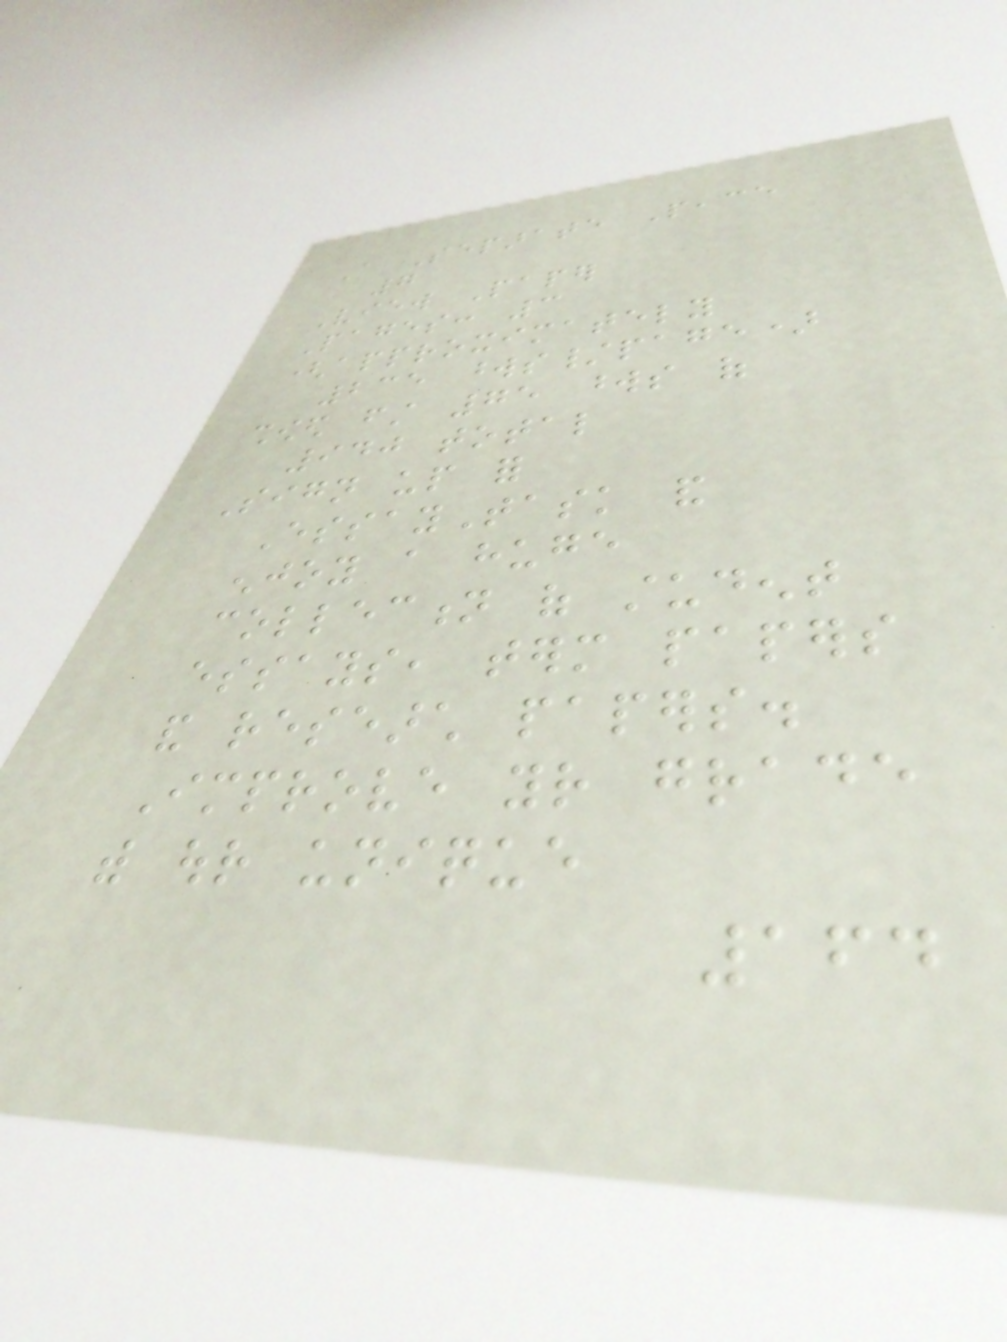A Separate Peace
7
View Paper
Pages: 3
(approximately
235 words/page)
showed first 75 words of
940 total
Sign up for
EssayTask and
enjoy a huge
collection of student
essays, term papers
and research papers.
Improve your grade
with our unique
164
